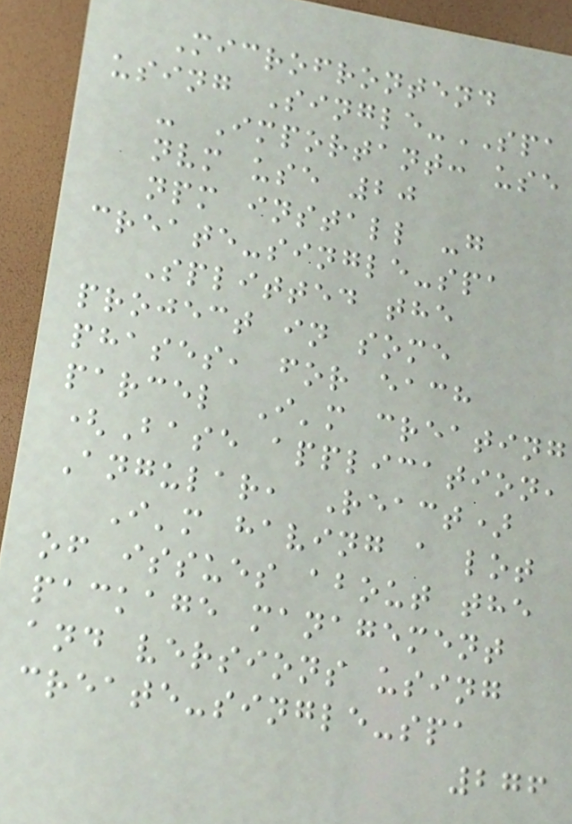Microfrontend
using Single-SPA
- Important: use
nvm use 20
npm install -g
create-single-spa
Splitted the
project in some
phases, for each
parcel I'm creating
(Base application,
Angular, React)
I'm having a lot
of issues about the
package management
and versions using
create-single-spa
276
